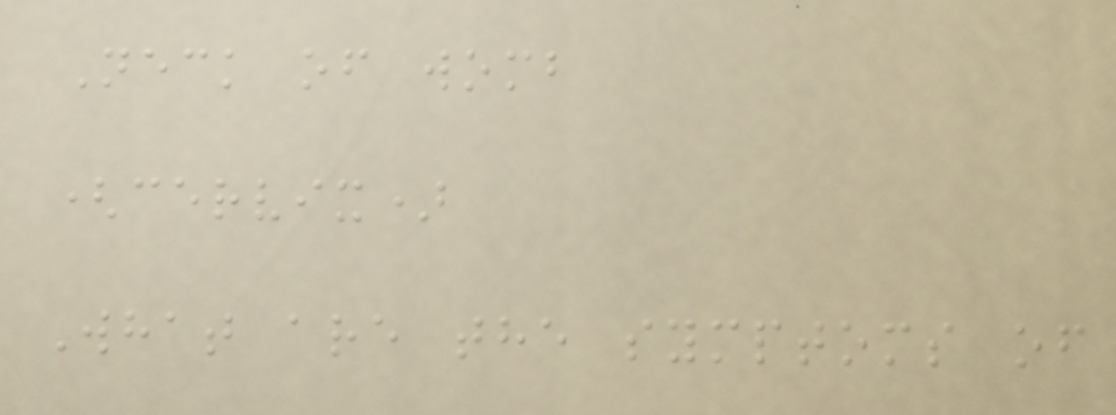Neck of womb
(cervix)
What are the symptoms of
